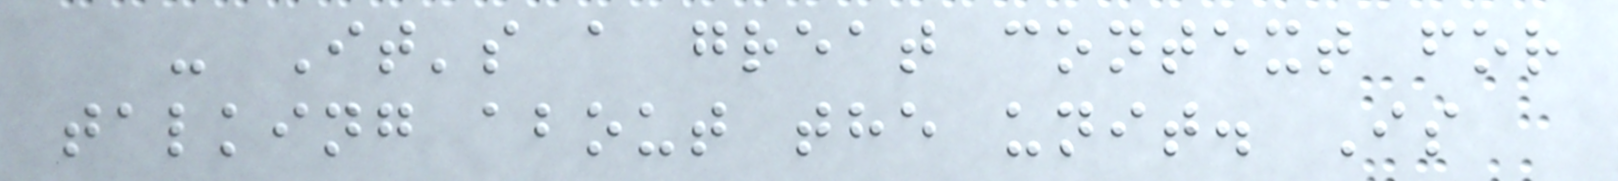- It's a great context for
talking about the unit. Is
